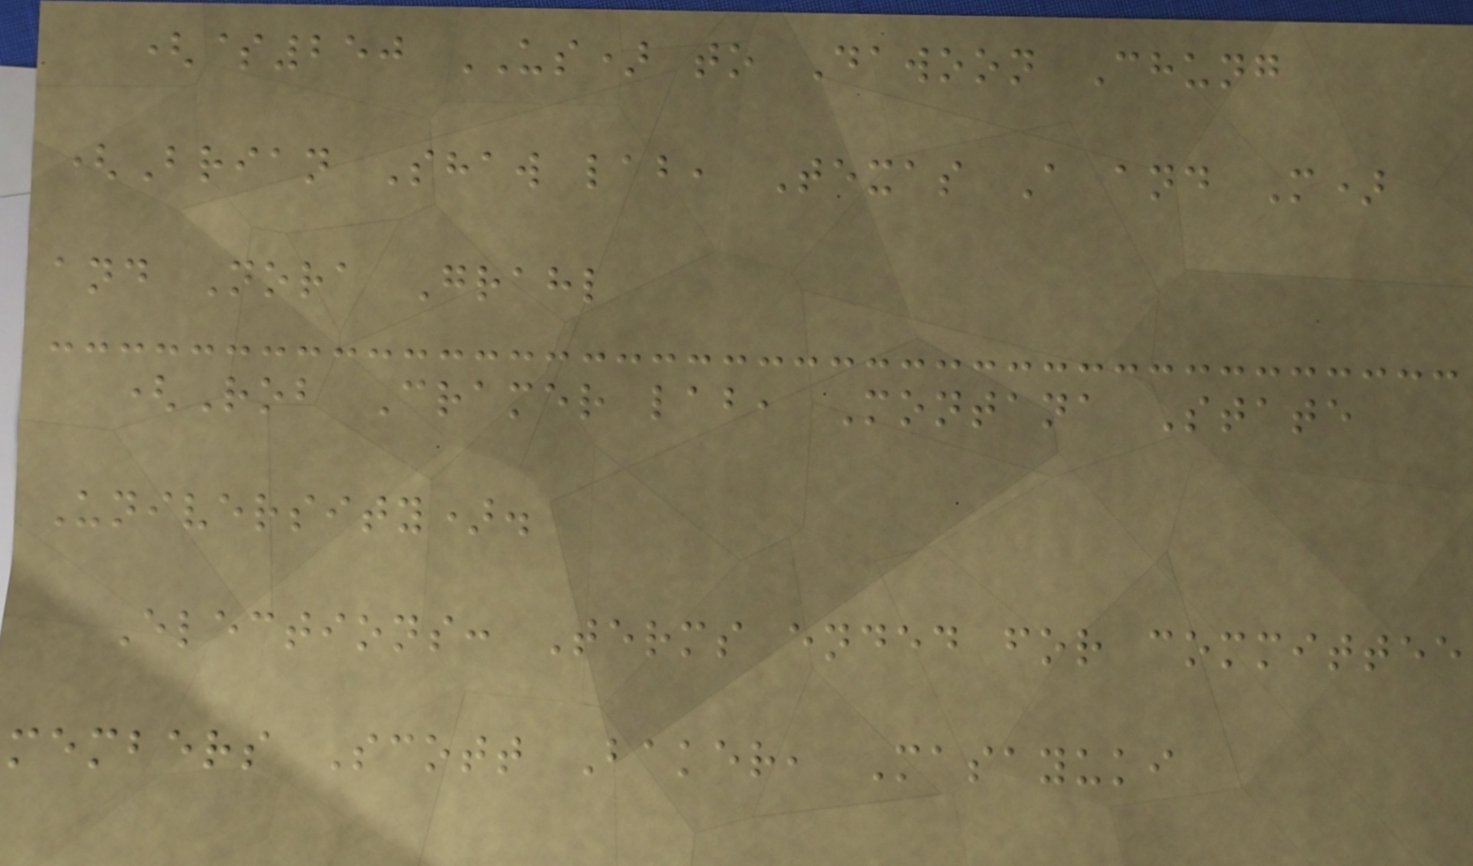($250 US) to Dawoon Chung
(Brian Shaw lab, Texas A and M)
and Nora Grahl
(Rob Cramer lab, Montana State
University).
Elections: Terms ended for committee
members Scott Baker, Masayuki
